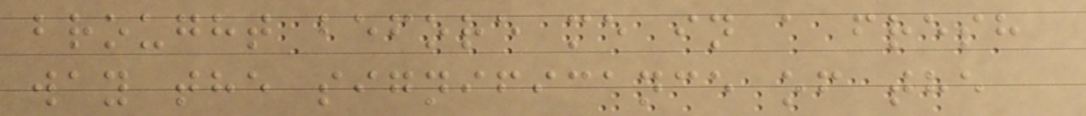brought before me in a fresh
way the significance of the
